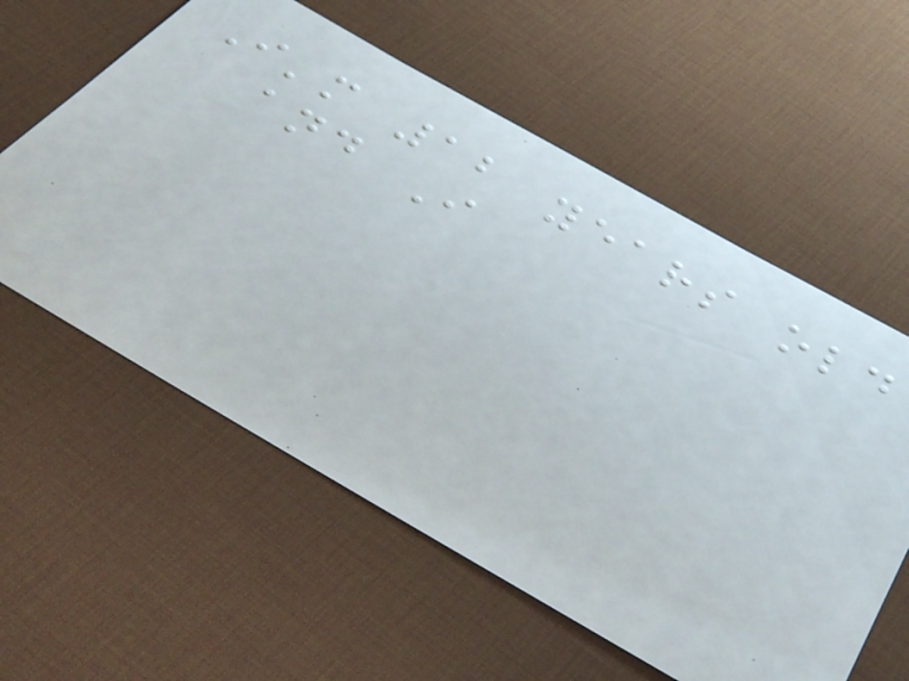I'm 12 years old
and I
